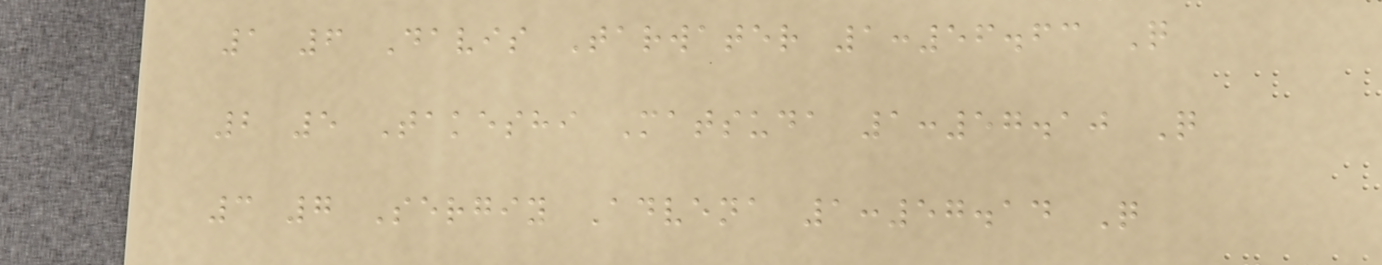1 6 Davis Tarwater 1:56.63 Q
2 5 Takeshi Matsuda 1:57.10 Q
3 7 Sergiy Advena 1:57.14 Q
